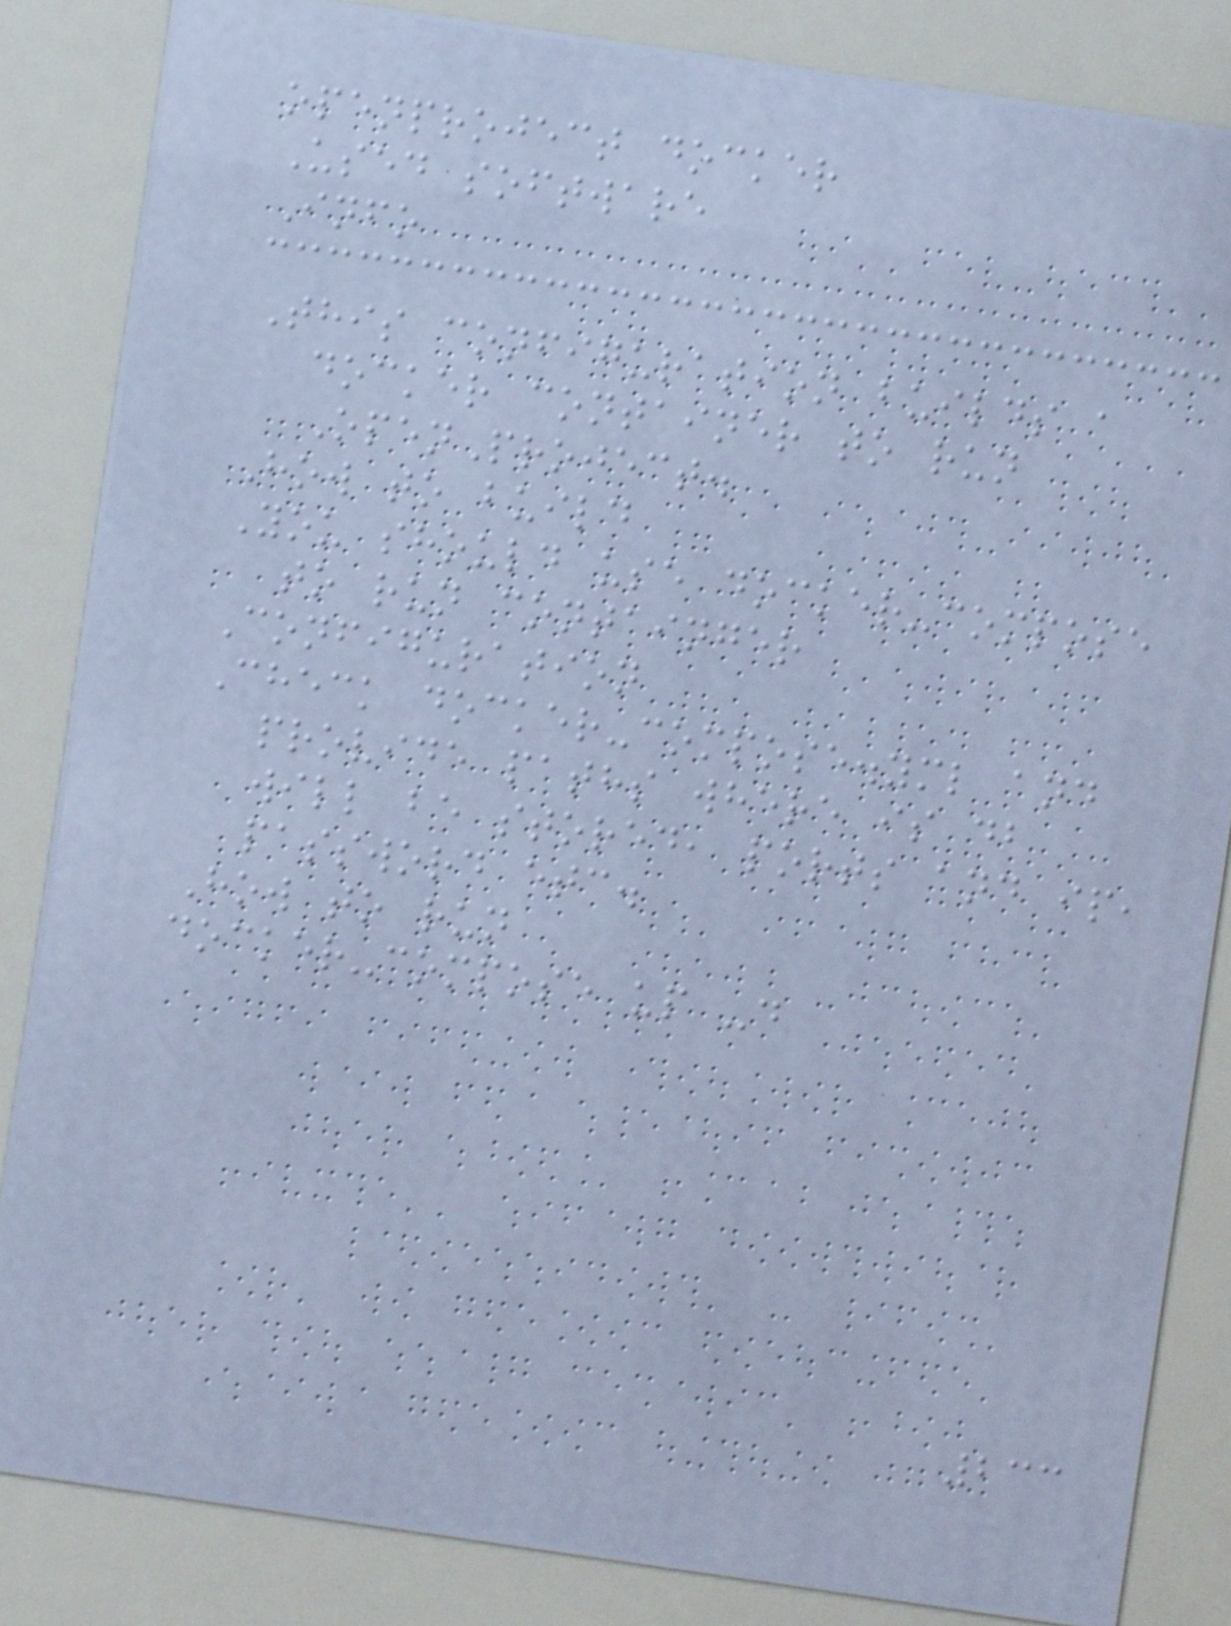openproject docker
Used software
Info
This configuration builds a
docker container to run
OpenProject.
How to build
You should use docker-compose
to run containger
Configuration
Check docker-compose.yml and
provide paths where is db
will be stored, ports and ip,
password etc.
How to run
docker-compose up -d
233
